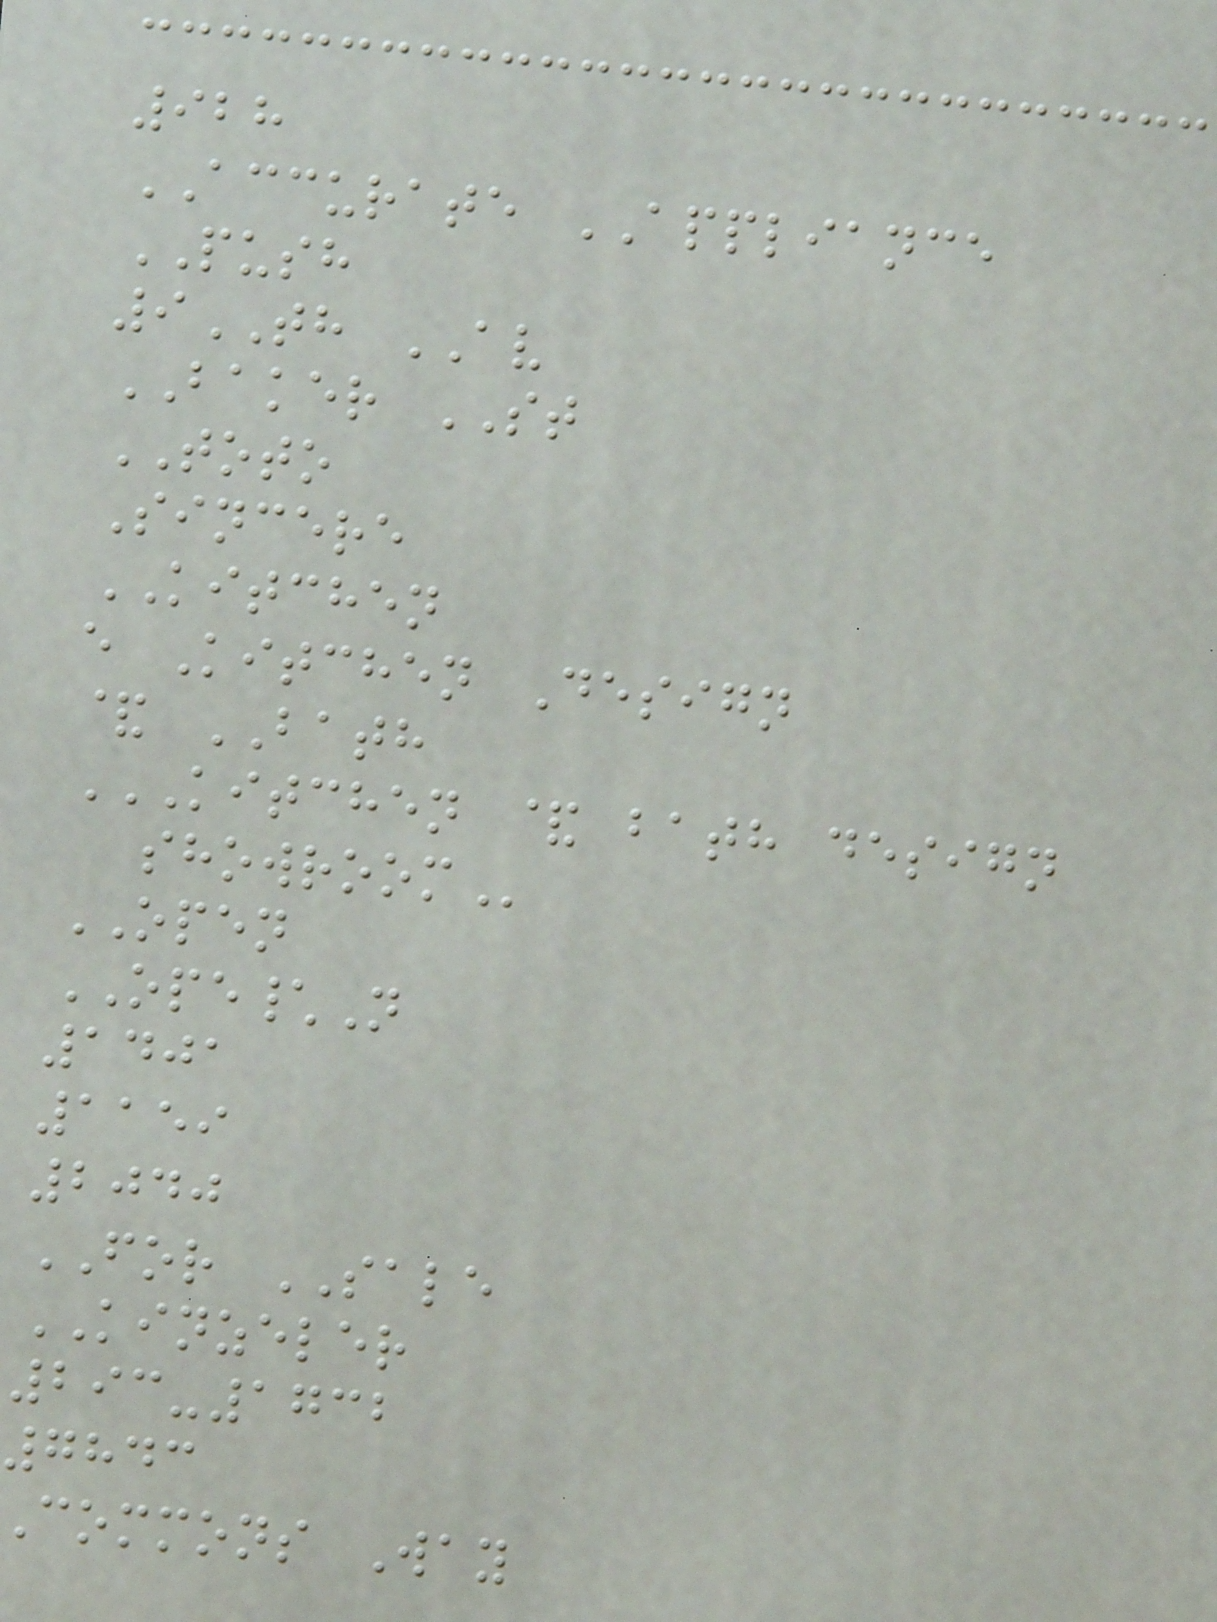928
ACCURATE APPLIANCE
PUSH
9TH AV
BAKER ST
TOTO
Sincere
KITCHEN
e Kitchen Design
& BATH
KITCHEN & BATH DESIGN
OPEN
OPE\N
1401
1159
2040
FOR SALE
KINZELER
293-1732
7843
commons Way
